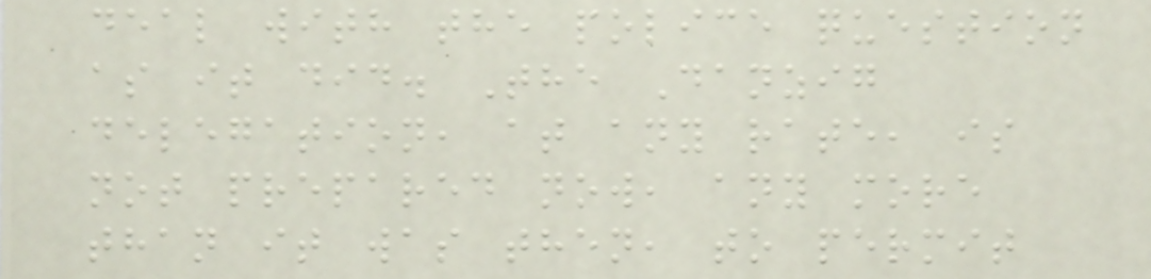deal with the police question
as it did. The Danzig
delegation, at any rate, is
not prepared now, any more
than it was then, to permit
